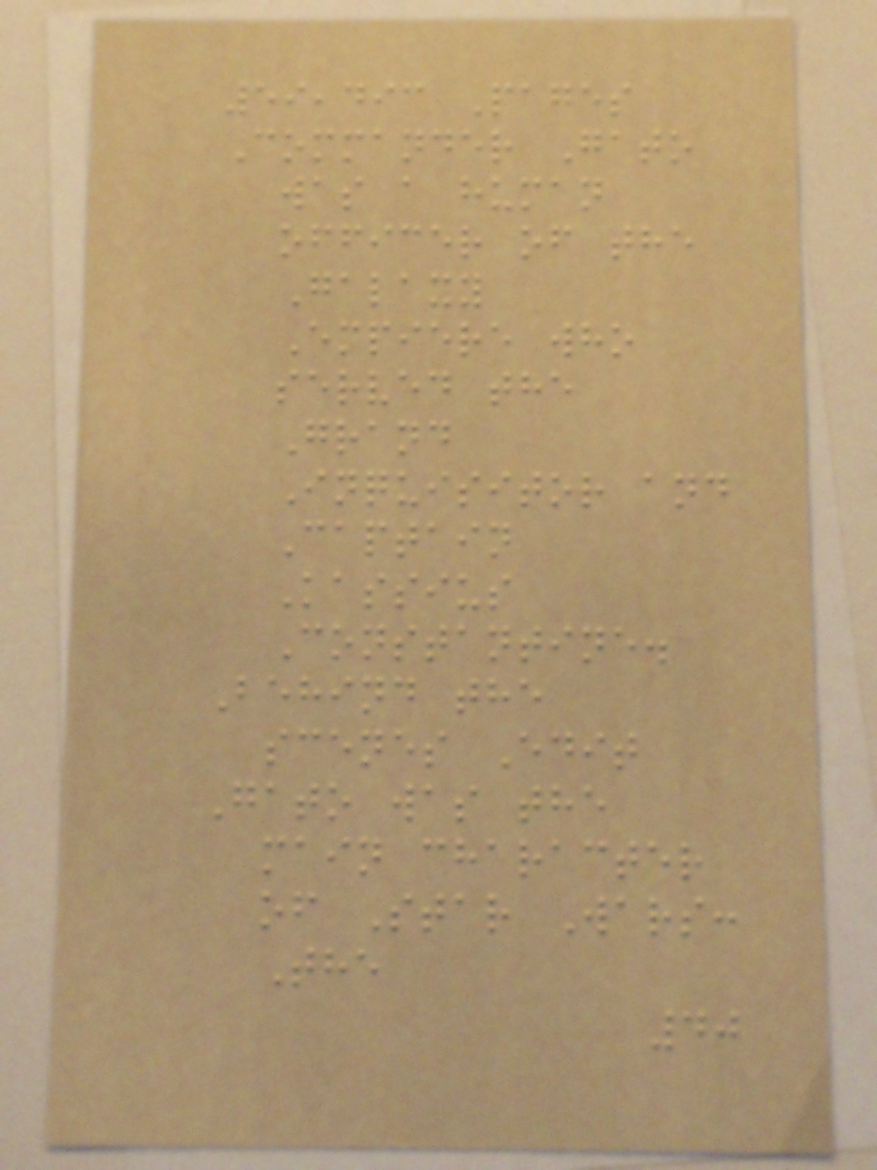59,493 Pages
Commander Gato
was a human
officer of the
Galaxy
Empiere who
served the
Grand
Inquisitor and
Captain
Kassius
Constantine.
Behind the
scenes Edit
Gato was the
main character
of Star Wars:
The
40
